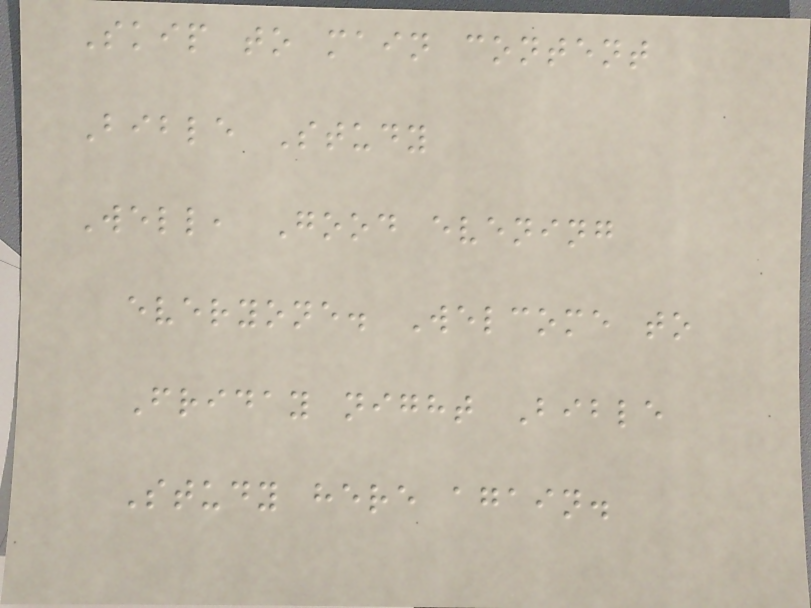Skip to main content
Bible Study
Well, Good evening
everyone. Welcome to
Friday night Bible
Study here again.
